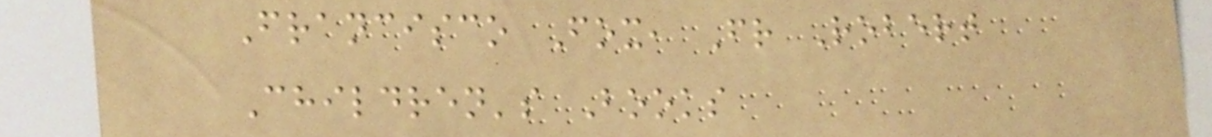Francisco Fox, Fr Robert
Children's Books
